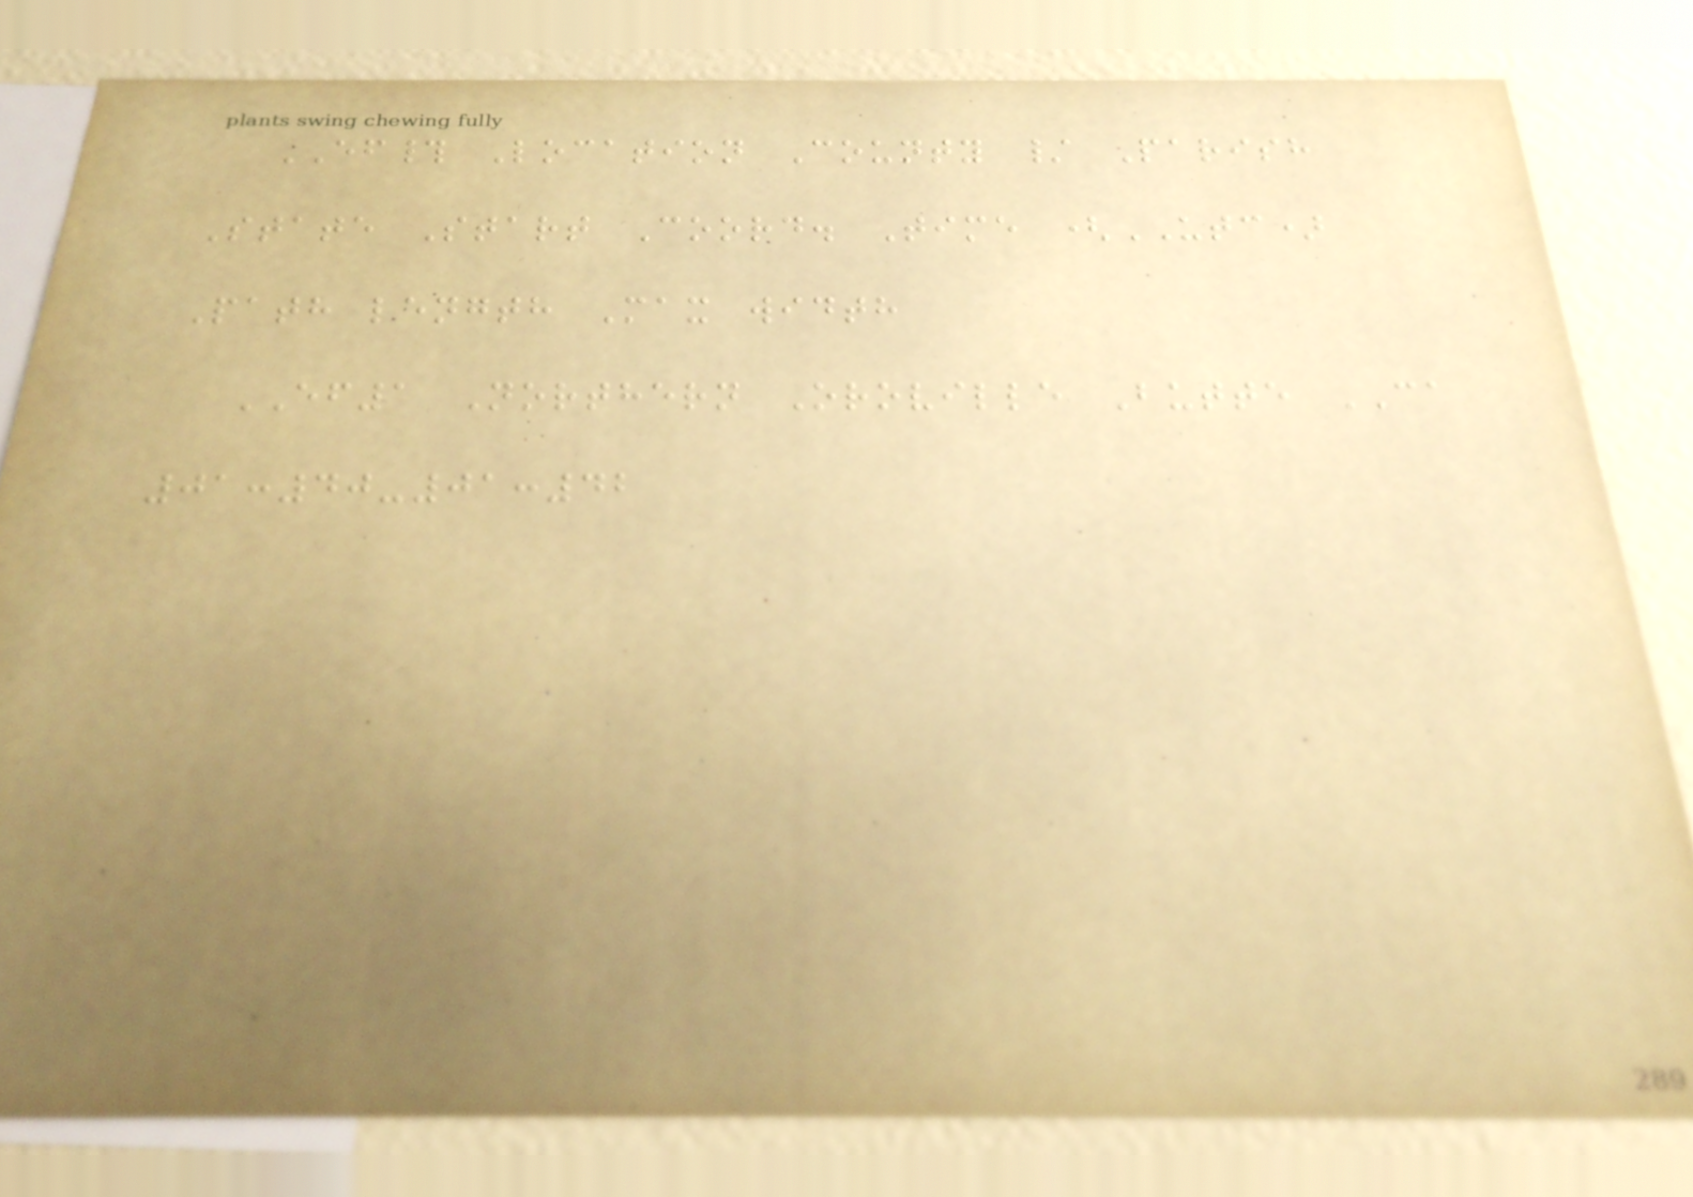EF# Location County / Parish
State Start Coord. Time (UTC)
Path length Max width
EF1 Northern Oroville Butte CA
01:40-01:42
